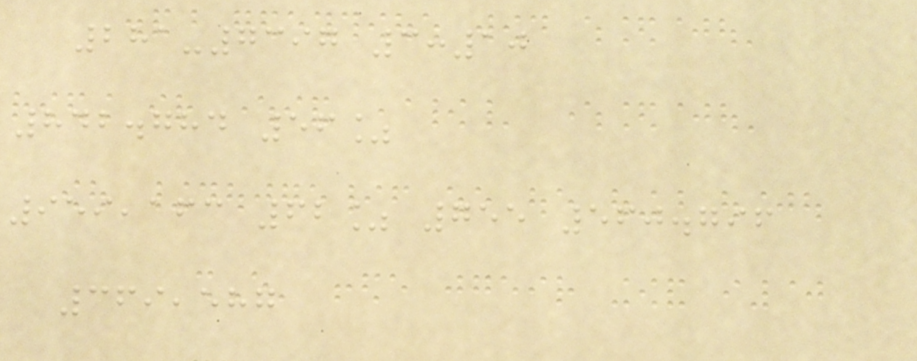281-7397 3:10
842.784 56%
959,163 62% 755 560.796
369,587
